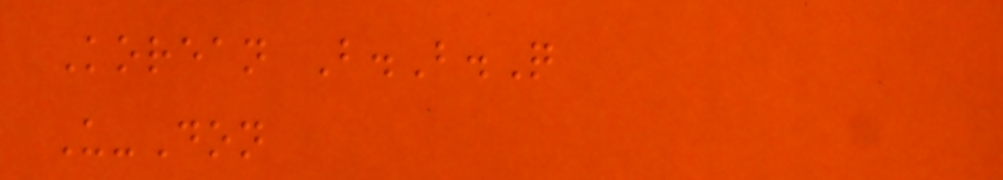Korean B.B.Q
U-Don
